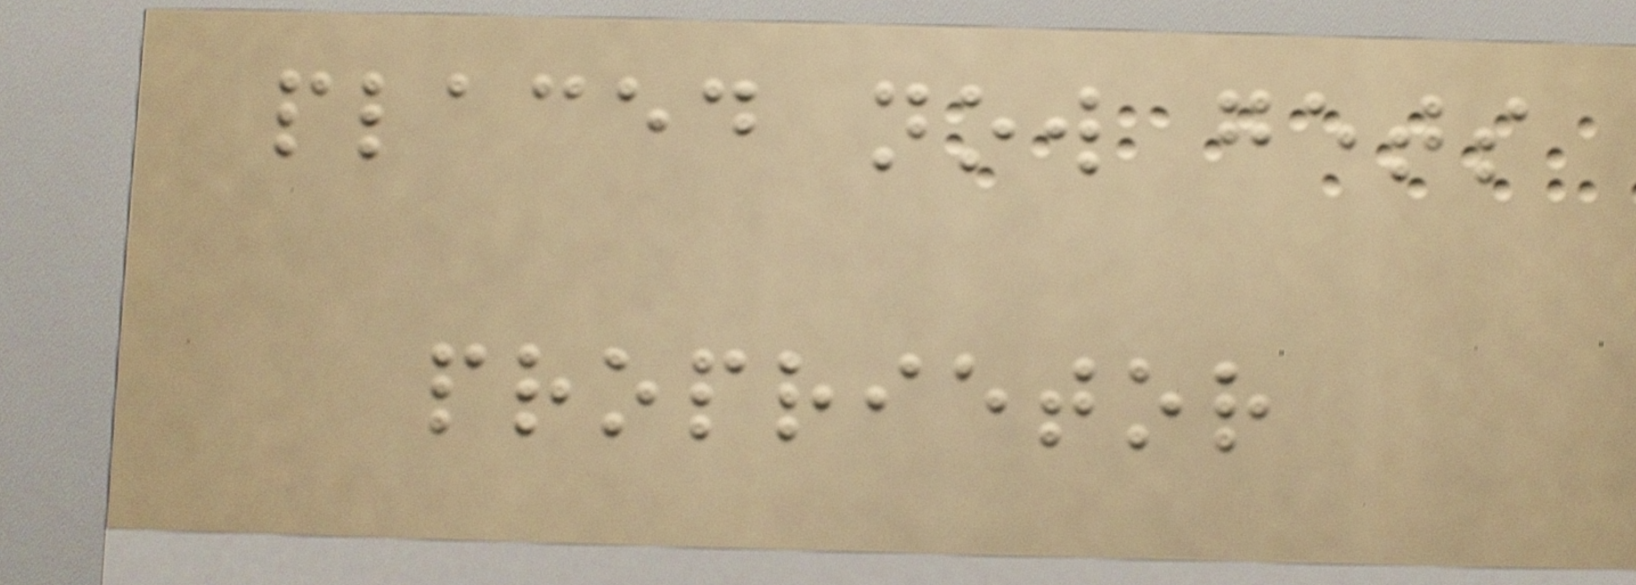placed now gets
proprietor
